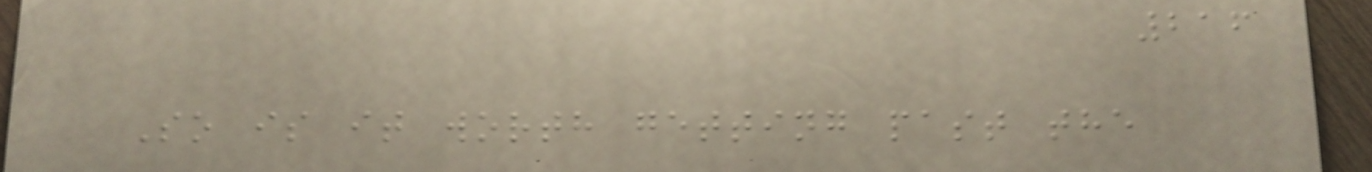216
So is it worth getting past the
